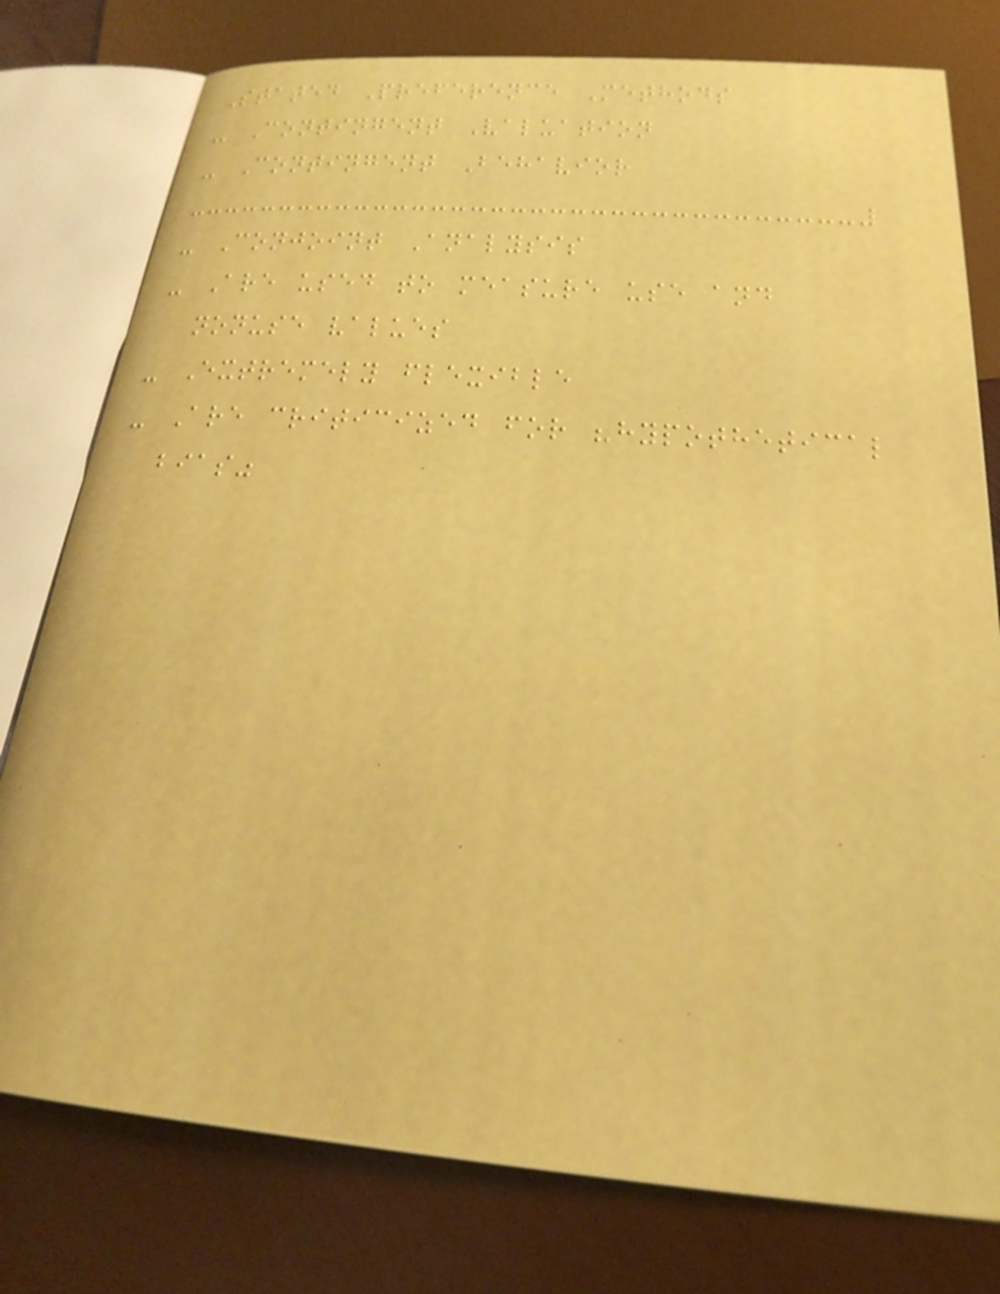Stated Preference Methods
- Contingent Valuation
- Contingent Behavior
- Conjoint Analysis
- Are used to measure use and
nonuse values
- Extremely flexible
- Are criticized for "hypothetical
bias"
